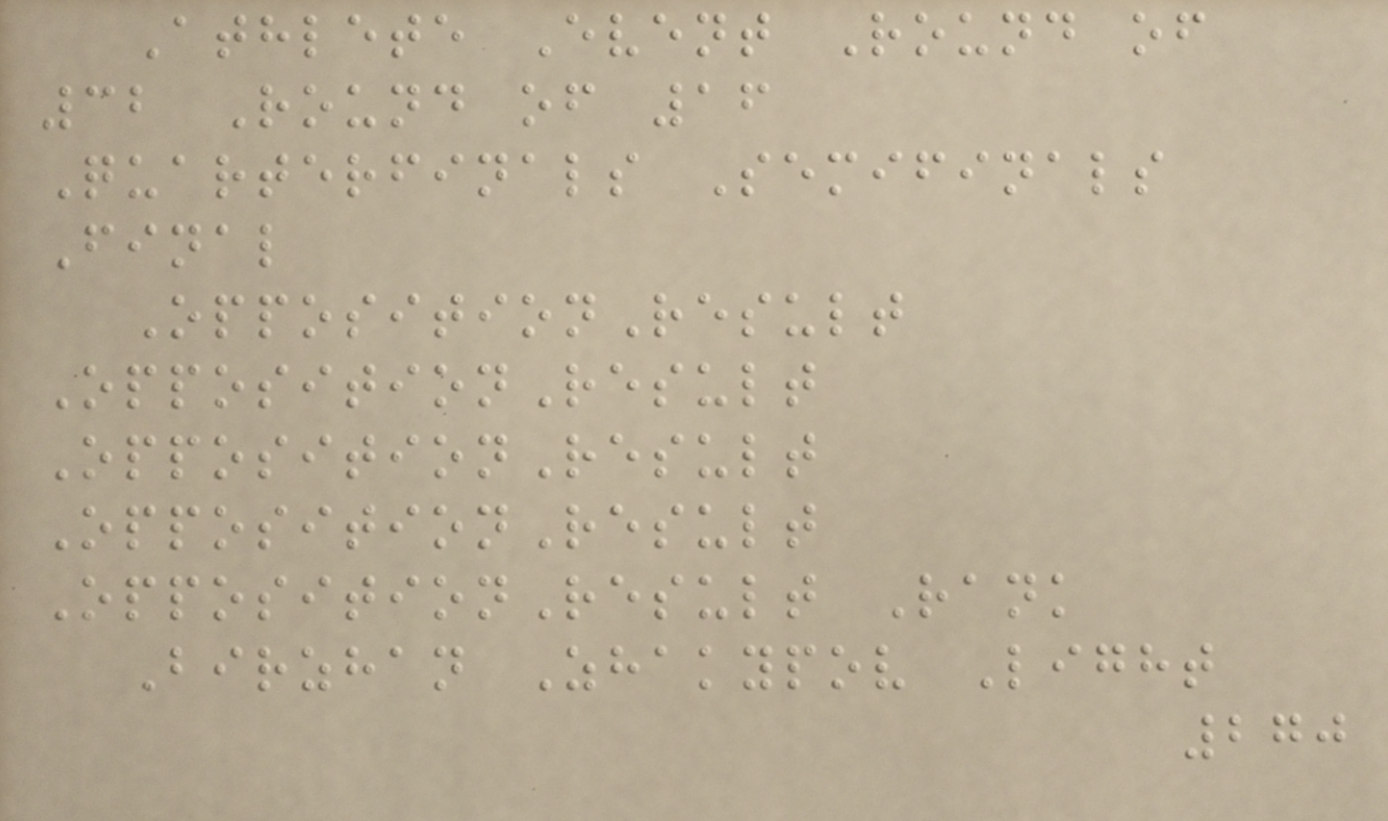Athlete Event Round of
32 Round of 16
Quarterfinals Semifinals
Final
OppositionResult
OppositionResult
OppositionResult
OppositionResult
OppositionResult Rank
Birzhan Zhakypov Light
270
